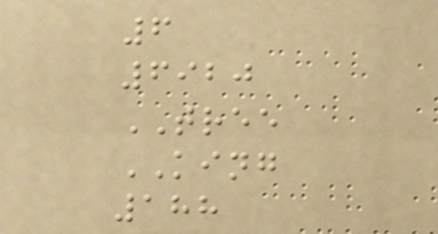6
6920
TREE
KING
188
